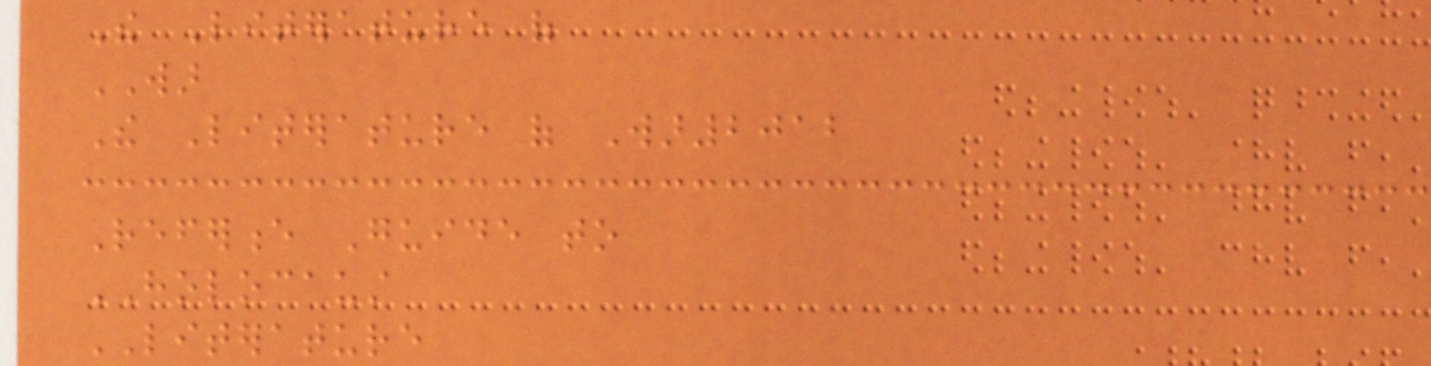The Literature of
WAR
The Literature of War2012
Reference Guide to
HOLOCAUST
LITERATURE
